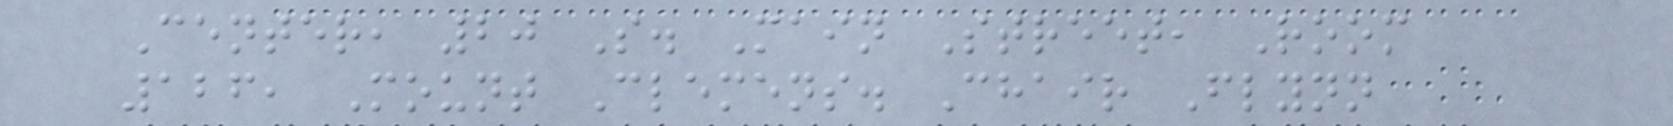Center, 20 S. Main Street, Room
126, Mount Clemens. Chair Flynn
